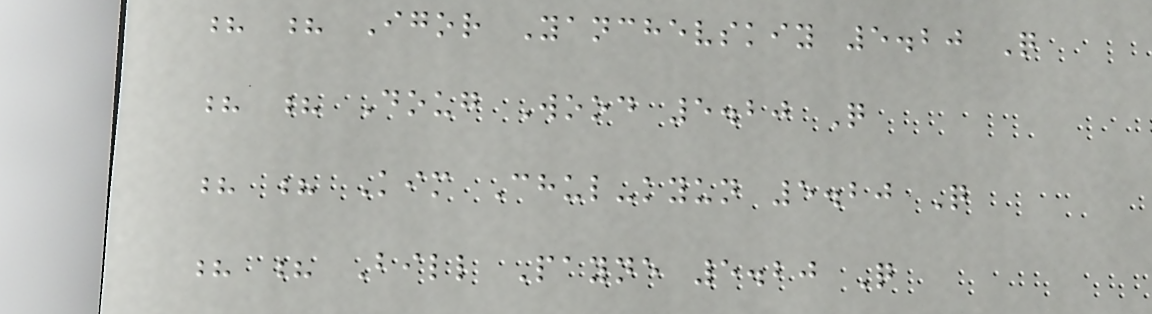? ? Igor Yanchevskiy 5.20 Q
? ? Doug Wood 5.20 Q
? ? Kim Chul-kyun 5.20 Q
? ? Bill Payne 5.20 Q
